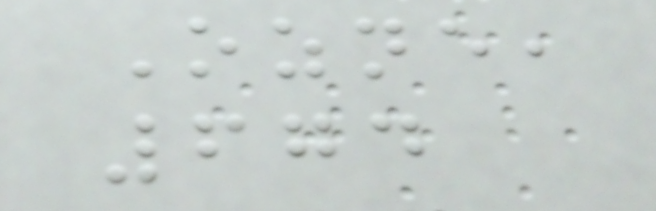Ozne,
674
